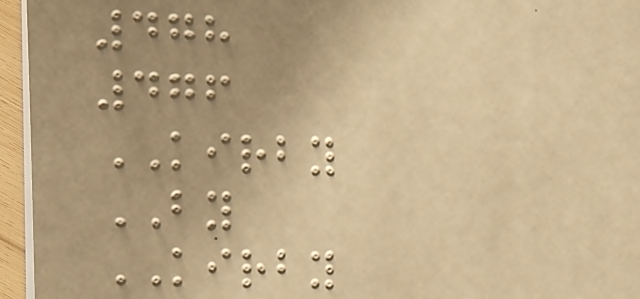478
476
KIRBY
BY
KIRBY
